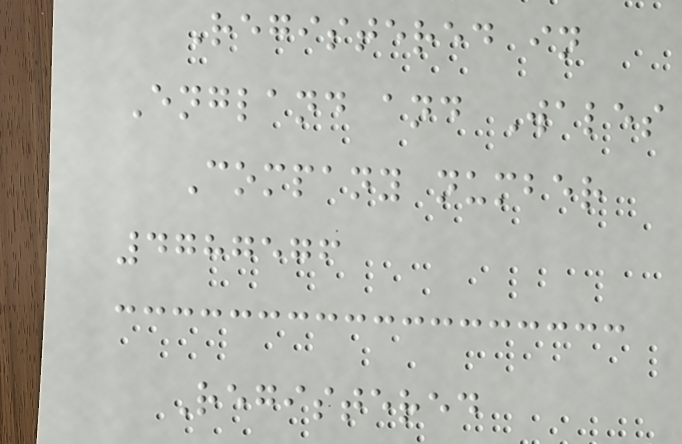Registered in
England and Wales
Company number
4787576
Registered
